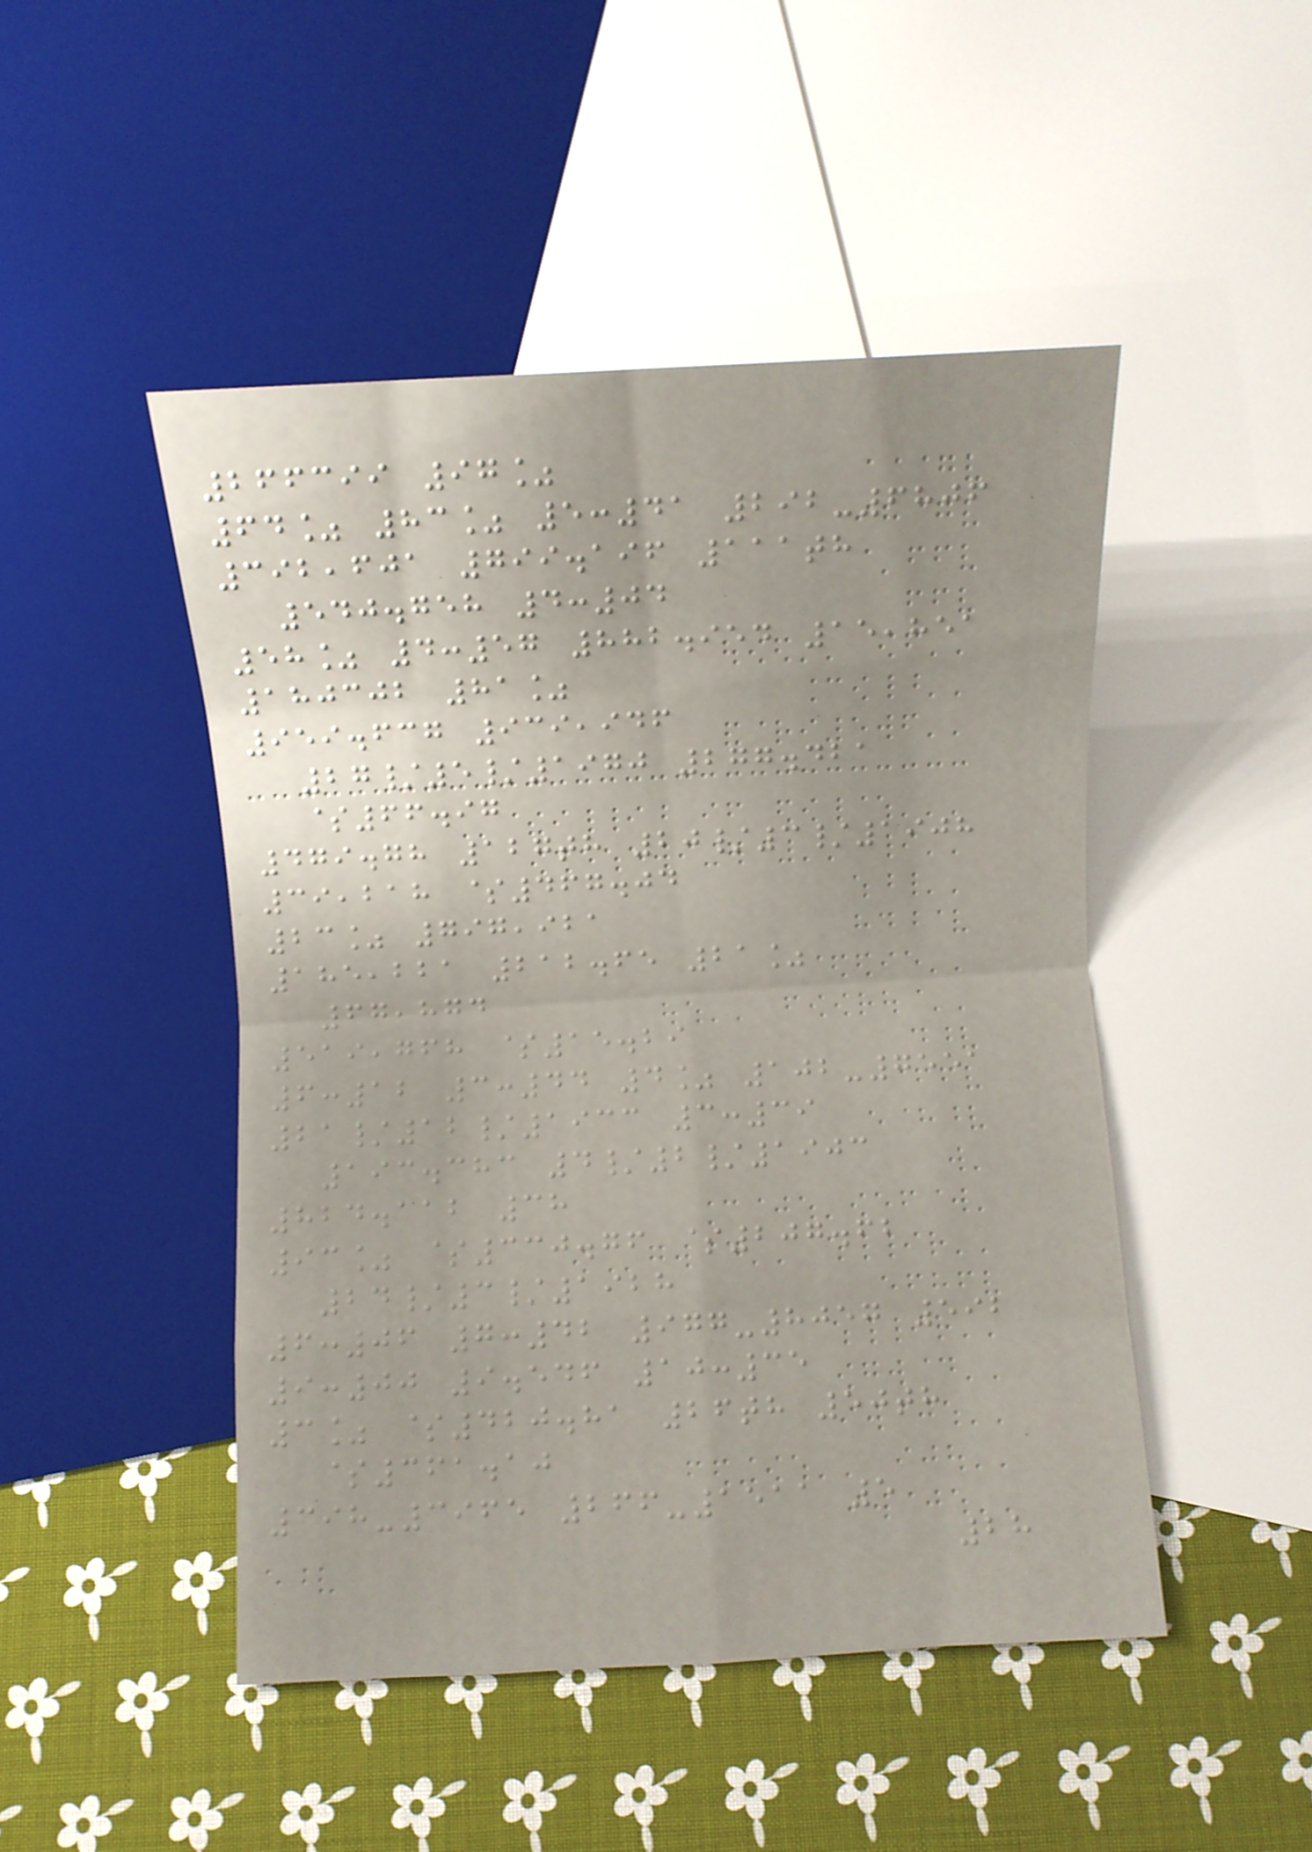266399 97%
64% 83% 5:41 292-6806
392,601 799.196 111th
540.758 4:04
58% 4:57 882.954 15,851
180302 81%
959.637 939,946
27/5/1970 277.421
$66.97
479.78 127th 20/3/1908
39,218 $467.04
23% 797,921
185,221 212.65 21%
67,874
519,768 $15.29
6:12 3:44 4% 102-7551
21/12/1933 3:39
193.383 4/2/1903
824.112 38
93% $330.76 $207.62
24/3/1928
6:06 7:42 977-8057 592
9:00 9.546 10:35
3% $420.81 26th 50th
$361.10
398-3965 266-1511 5
28
